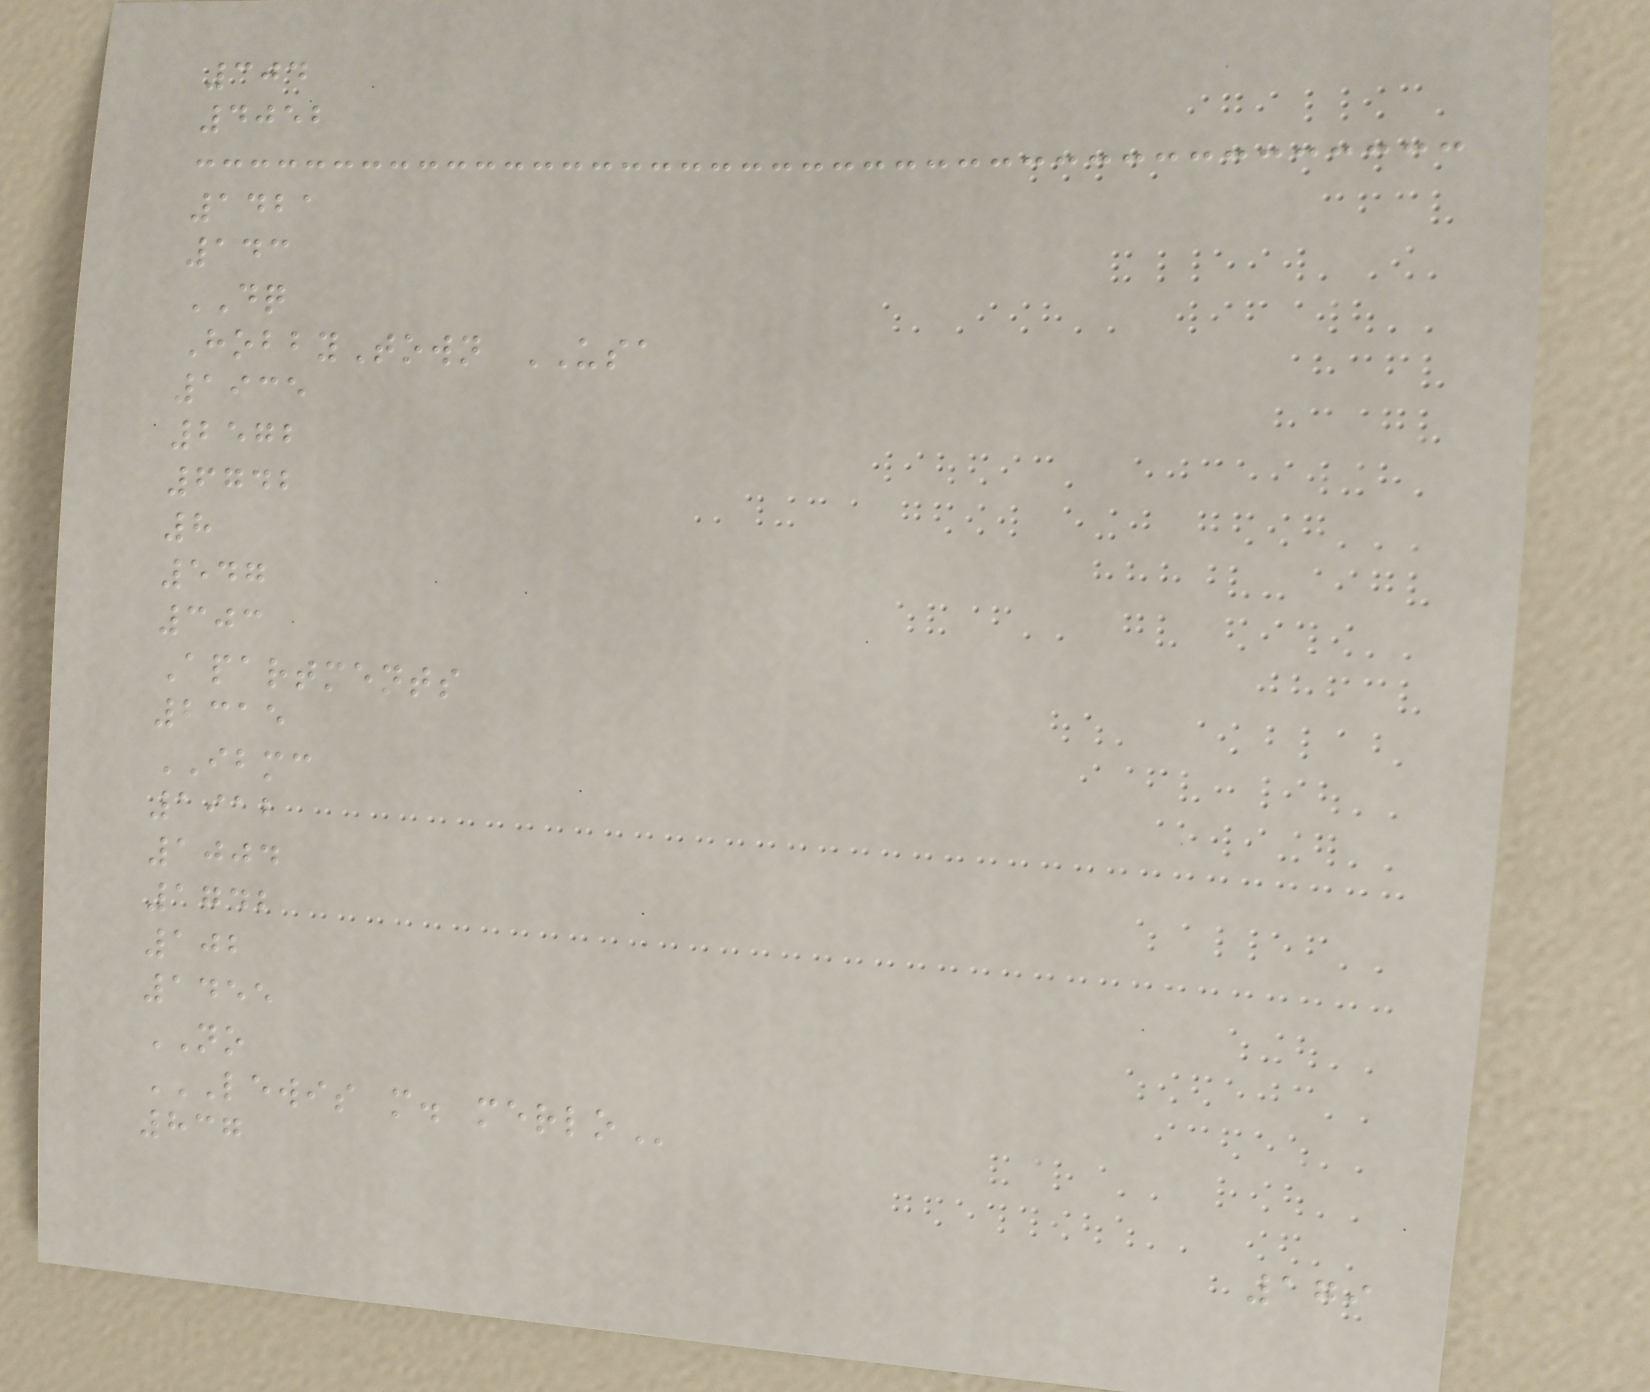304
4052
1421
143
DQ
HobbyTown USA
1935
2572
6742
8
547
303
Apartments
2315
IBMC
1912
1004
1742
102
1455
NO
LEWIS M. MERLO
837
179
